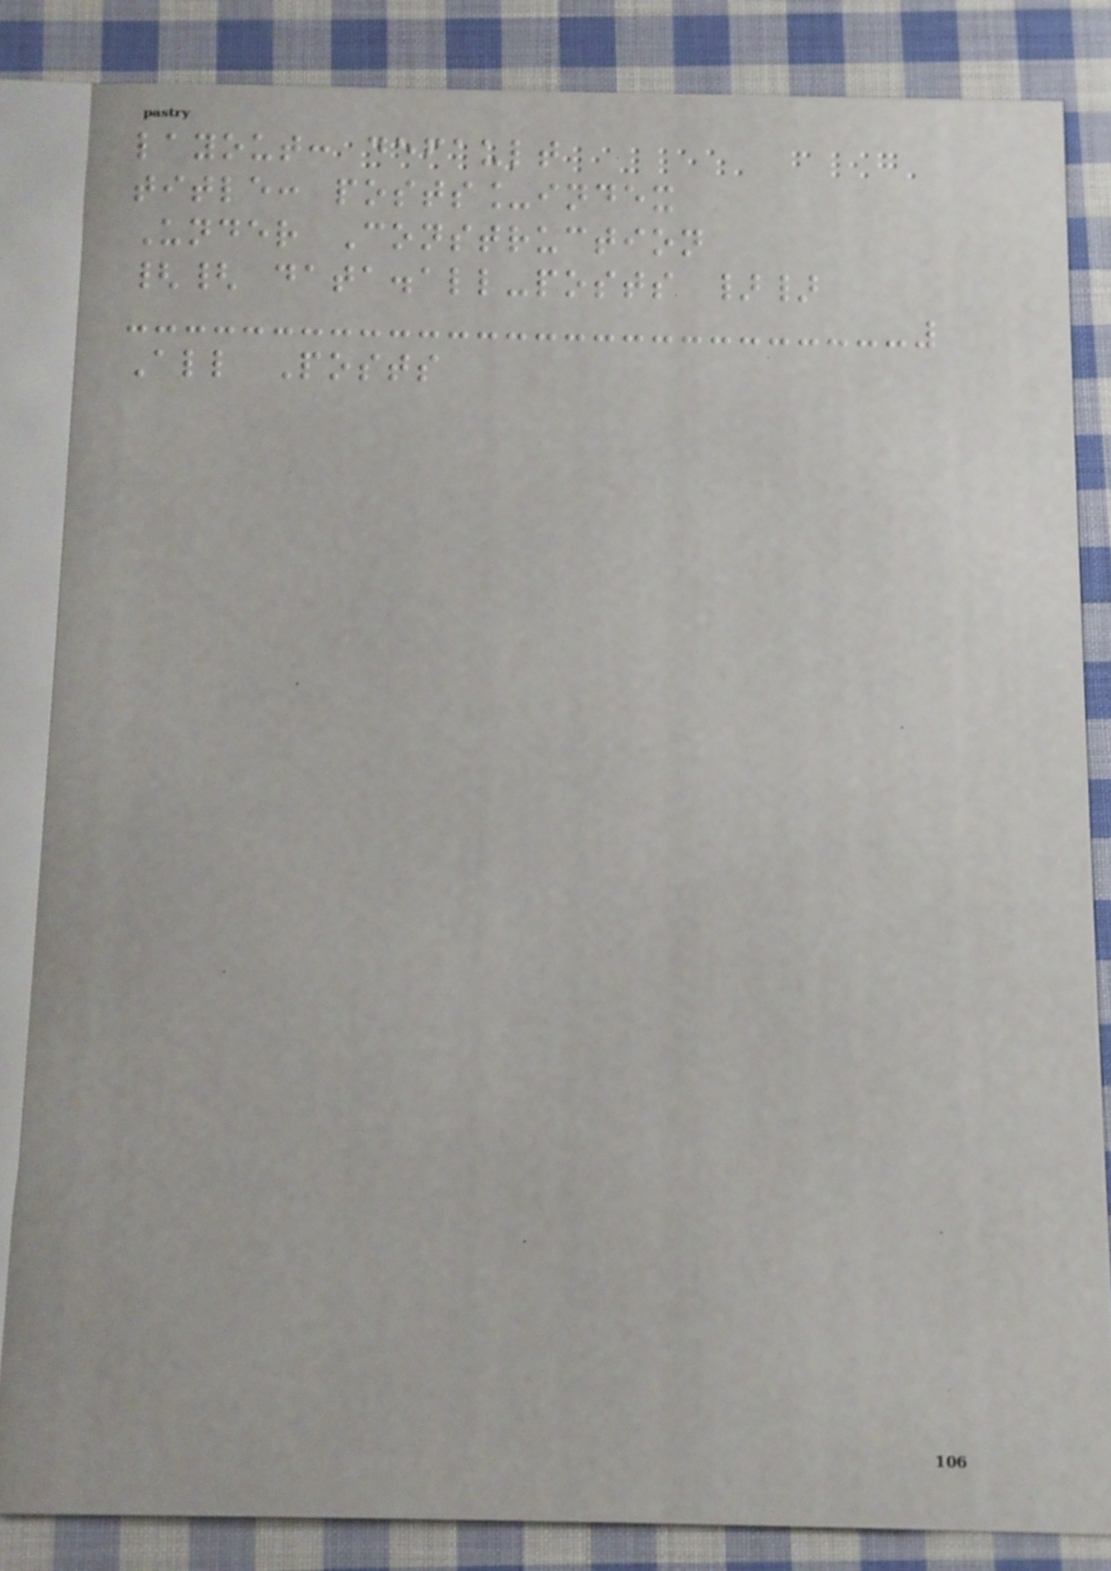layout: default
title: posts_index
Under Construction
{{ data.all-posts }}
All Posts
